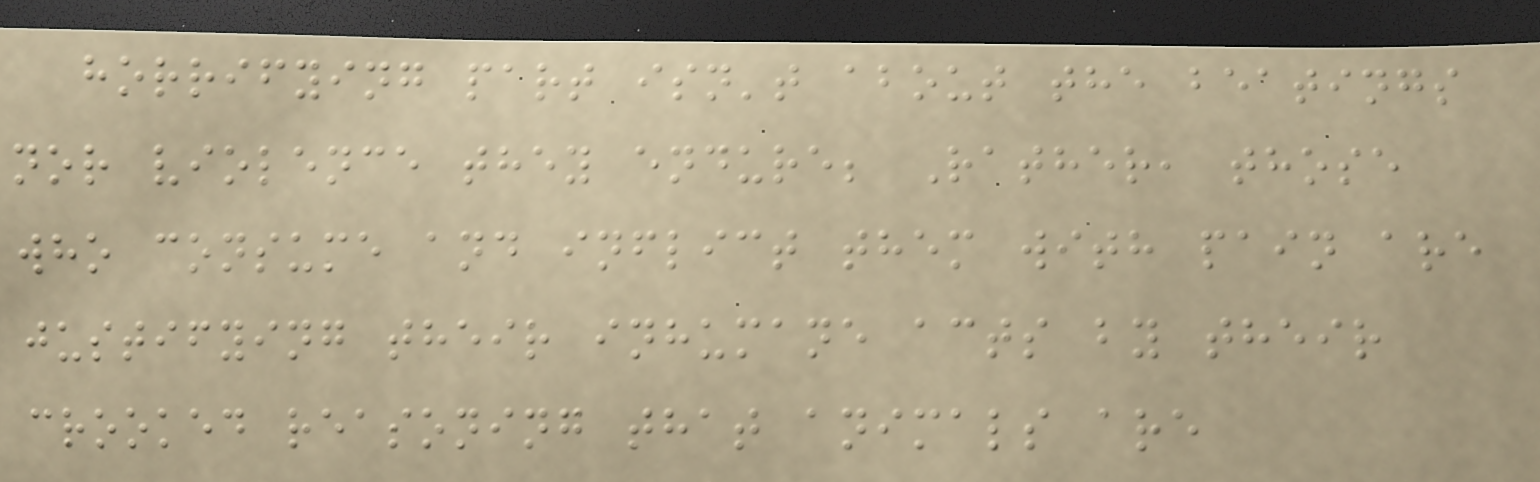horrifying part isn't about the beatings
nor violence they endure; Rather, those
who consume and inflict them with pain are
justifying their inhumane acts by their
crooked reasoning that animals are
